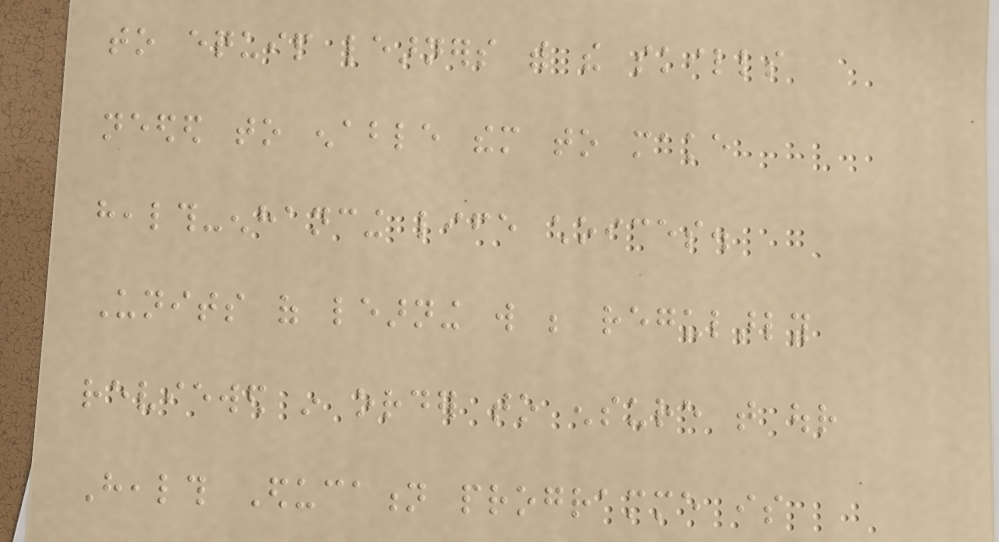to equip learners with the skills
needed to enable them to make
health-enhancing life choices.
Units of learning will be regularly
reviewed in order to ensure that our
Health Education programme is
